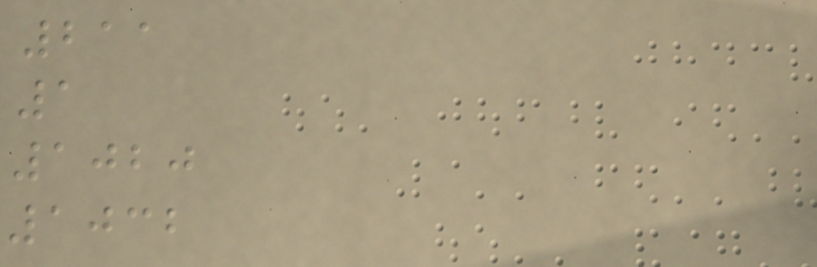211
1
1020
1032
